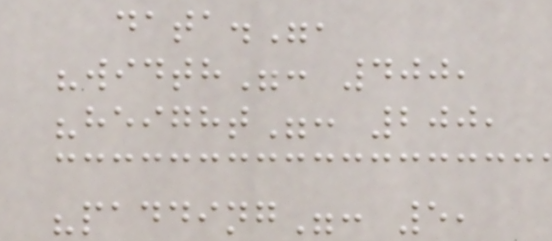data.",
"width": 400,
"height": 200,
"padding": 5,
